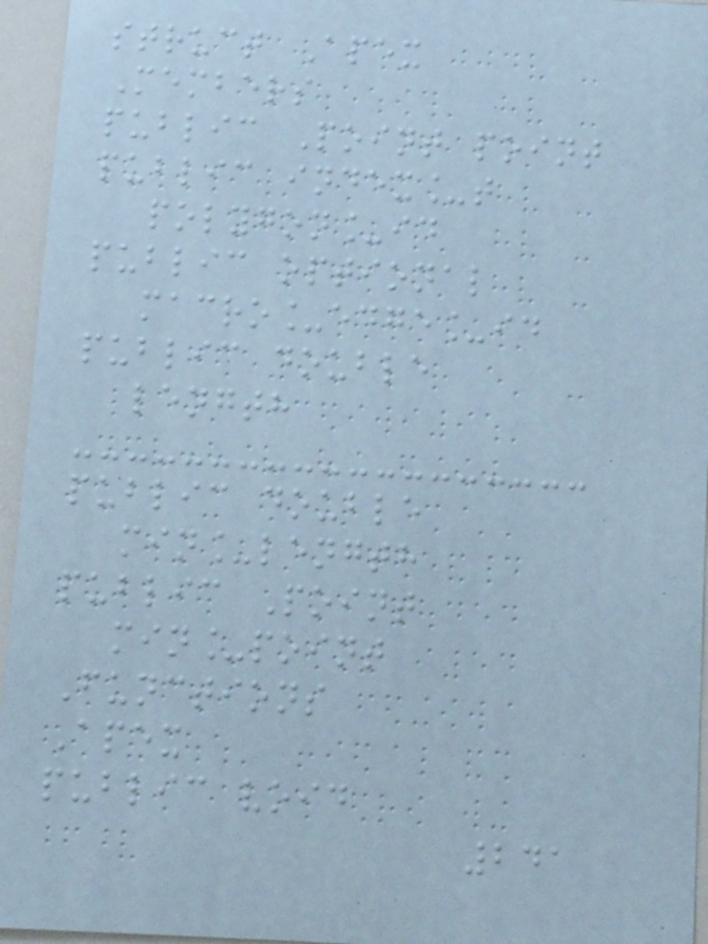struct Apex
Members
public Point point
public index_t
polygon_id
public optional
macro_edge_id
public double
length
public double
min_length
public Point
min_point
Functions
Apex
public void
241
